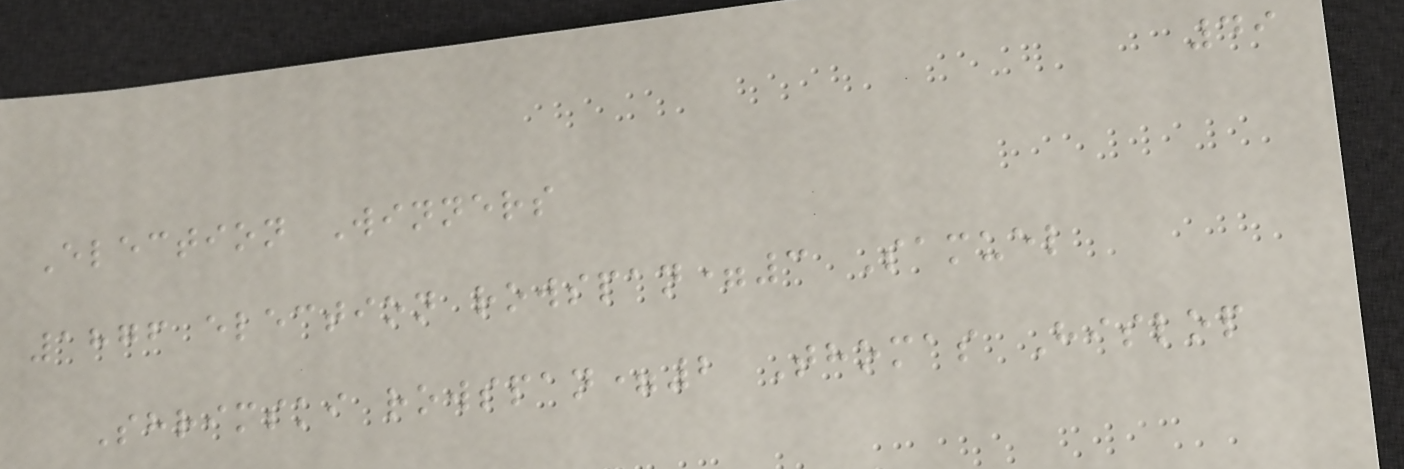49
Election Winners
1876 election rowspan=3 Samuel
Shrimski rowspan=2 Thomas Hislop
